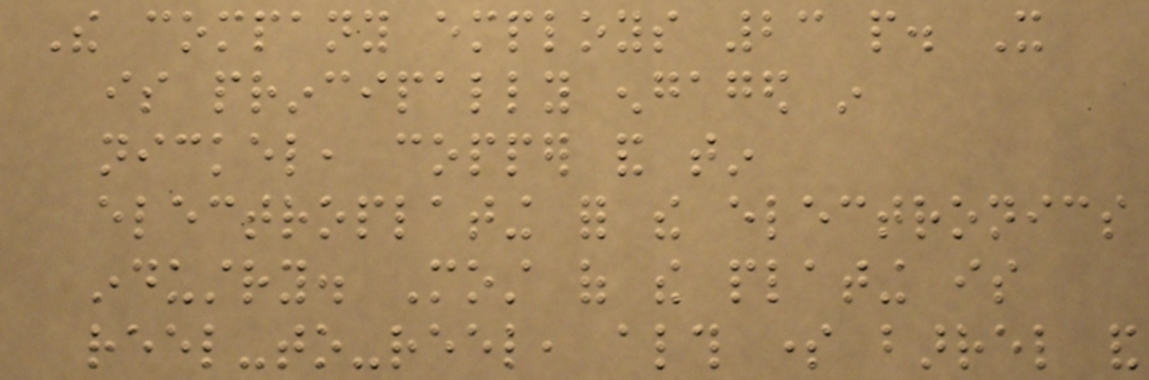The company employs 23 people. It
is principally engaged in
nickel, copper and tin
electroplating for the electronics
industry. Most of the plating is
reel-to-reel, although some barrel and
